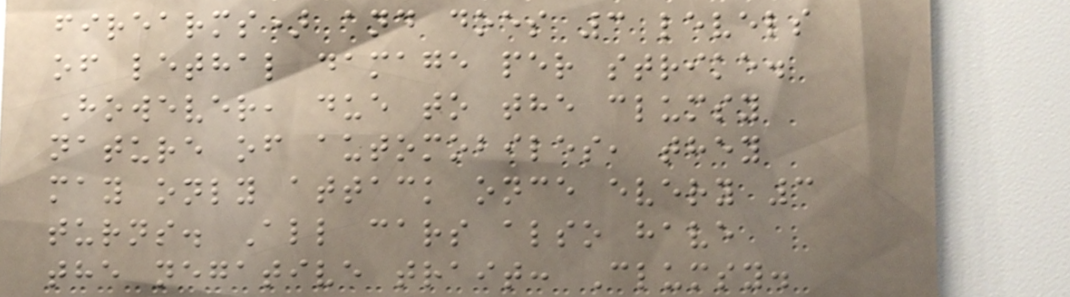firearms) and does 3 levels
of lethal damage per strike.
However, due to the clumsy
nature of automobiles, they
may only attack once every 3
turns. All cars also have
the negative trait: Clumsy.
